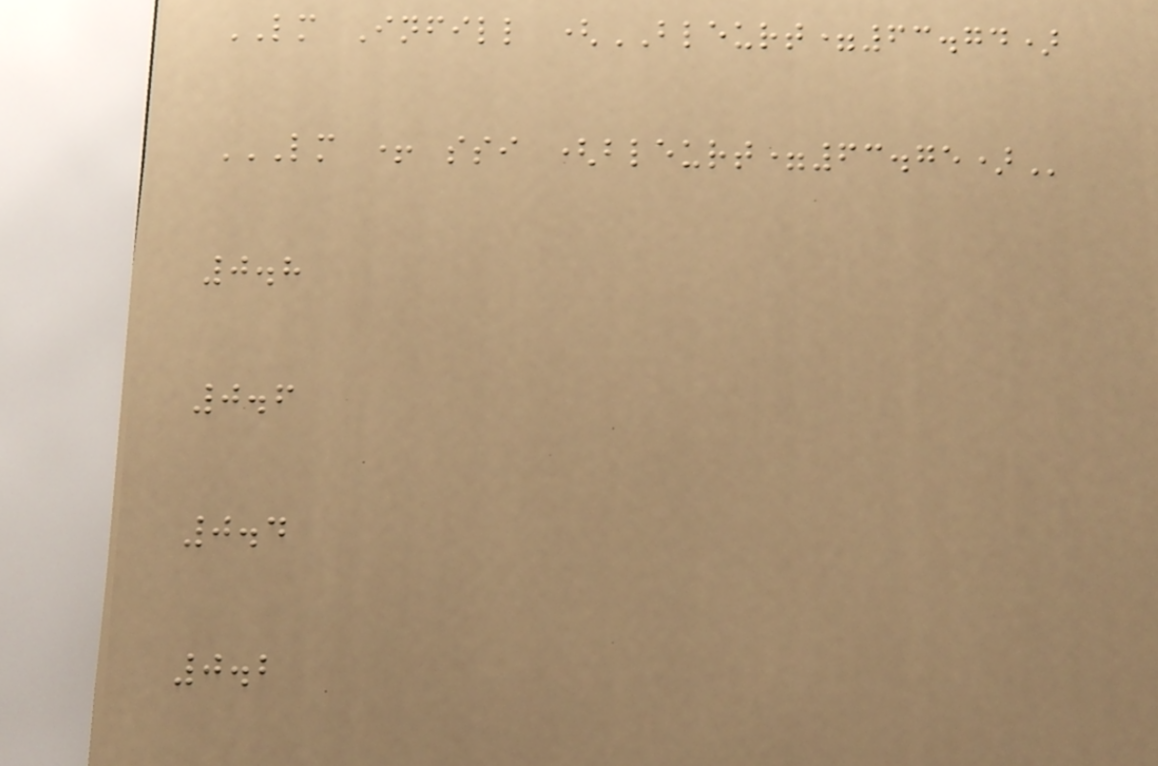LM Infill (BLEURT=63.74)
LM + SSI (BLEURT=63.75)
0.8
0.6
0.4
0.2
